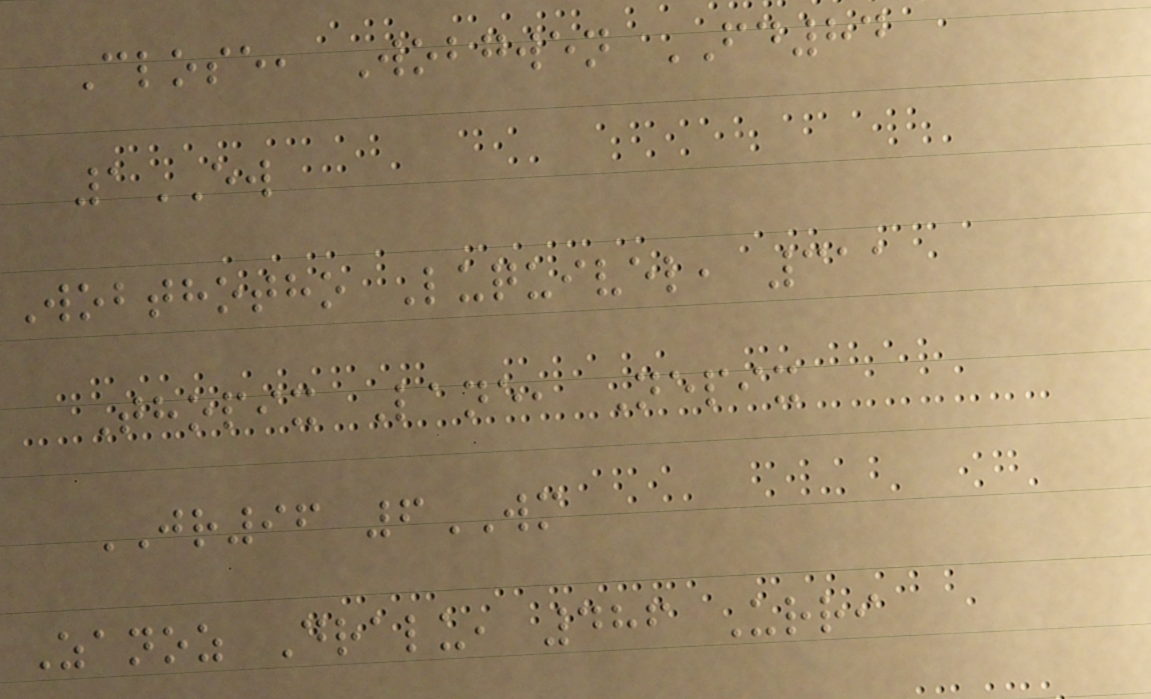Close, Wobgwen FD84
1EW
Wobthotho Luquivel, 311
Thopix Lane, Nepix
JR96 6WM
Zanoz Dralu, 486 Urri
